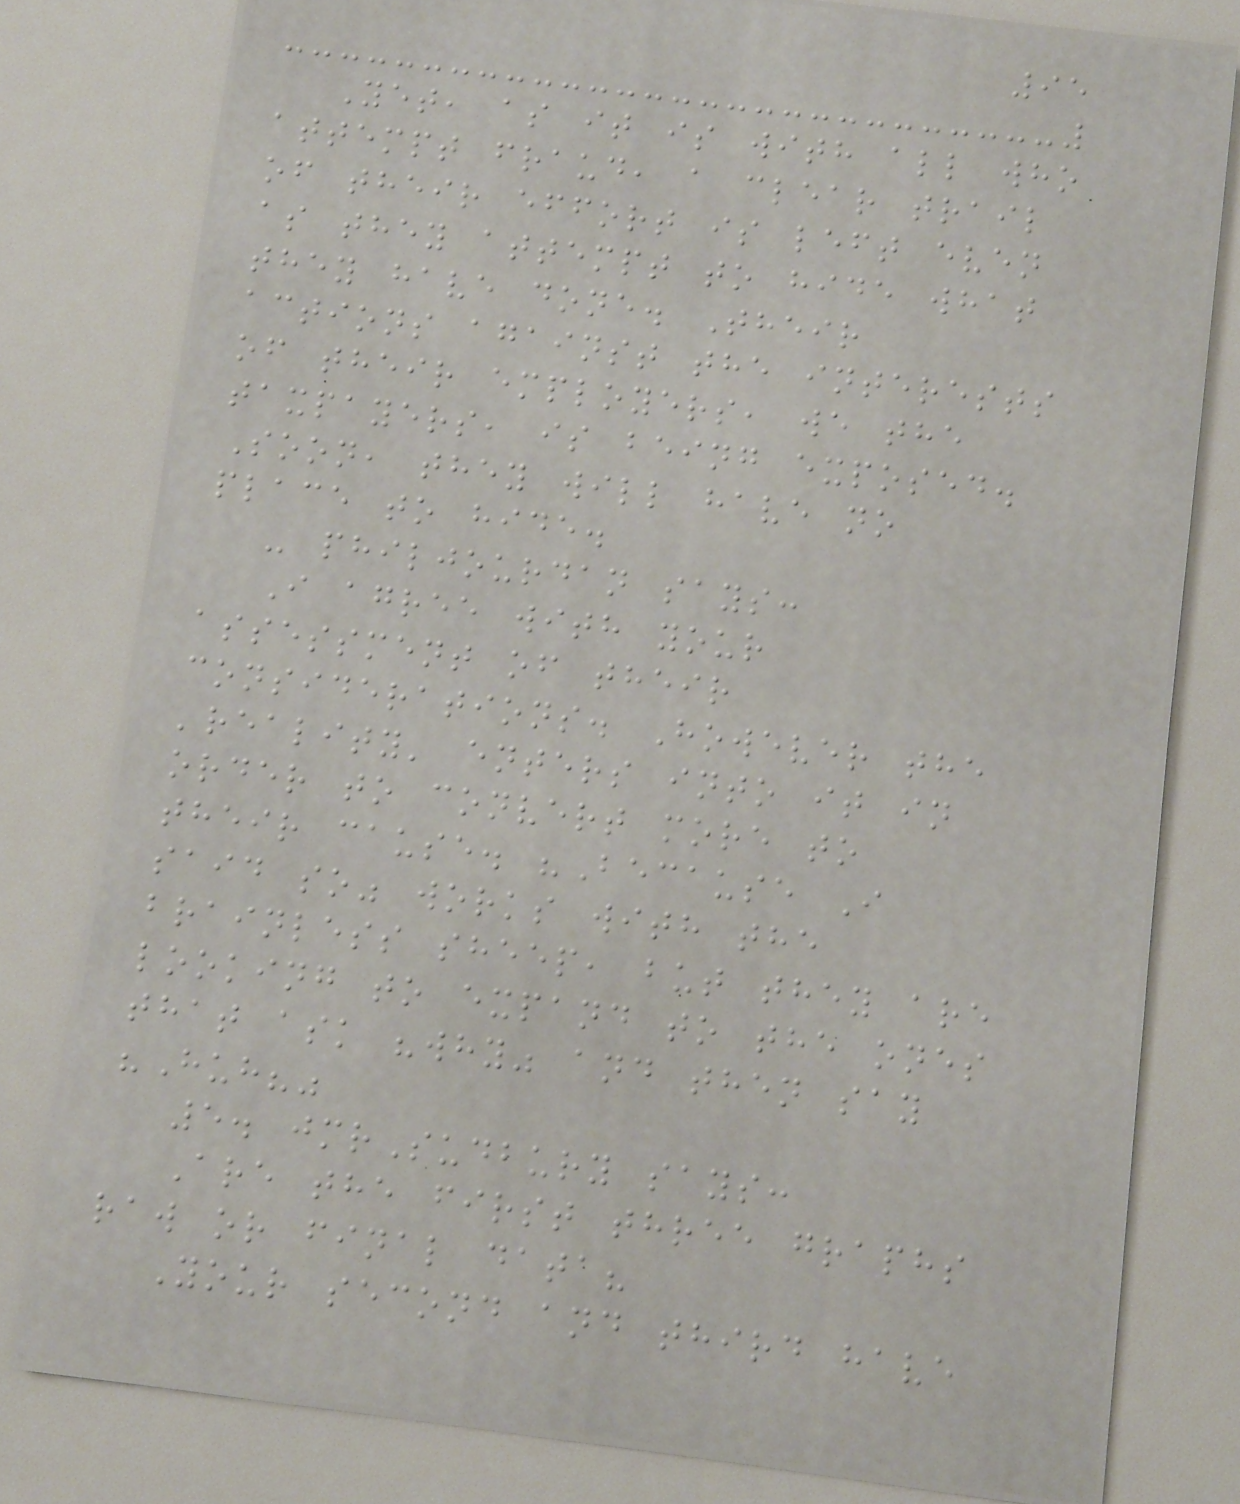95
Yet, as it is with all who
attempt fraud, a clear trail
of their effort is left even
as they attempt to hide what
they have done. Their
actions against the interests
of their employers, we the
taxpayers, is being exposed.
Soon, they will have no
place to hide.
- philjourdan says:
I agree with your
assessment of their
considerations. However the
'reality' enters into it in
order to convert more to
their cause. "Because I
said so" works with the
brainless sheep, but they are
looking to expand to the ones
that ask "why" and then say
"Huh?"
5. jmrSudbury says:
Are the first three graphs
raw or final data?
Your second and third have
